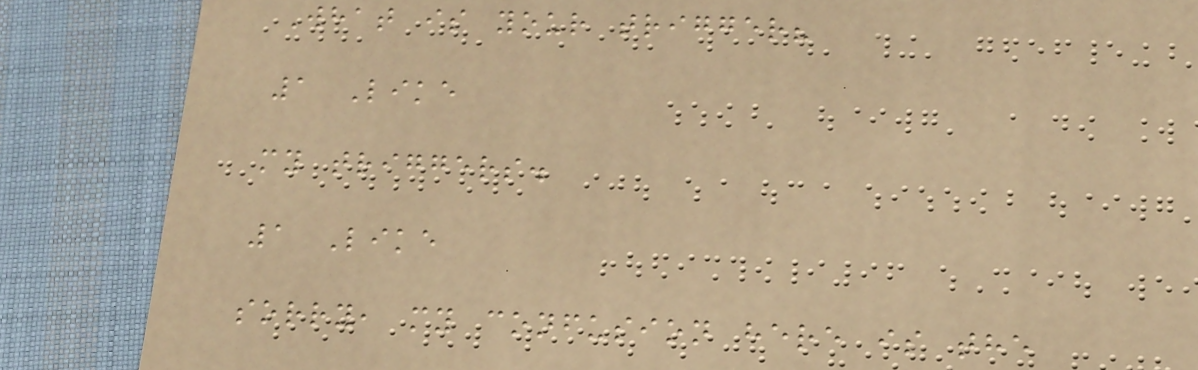What is your trigger?
1 Like
my triggers.
1 Like
sorry, my confusion here is the
